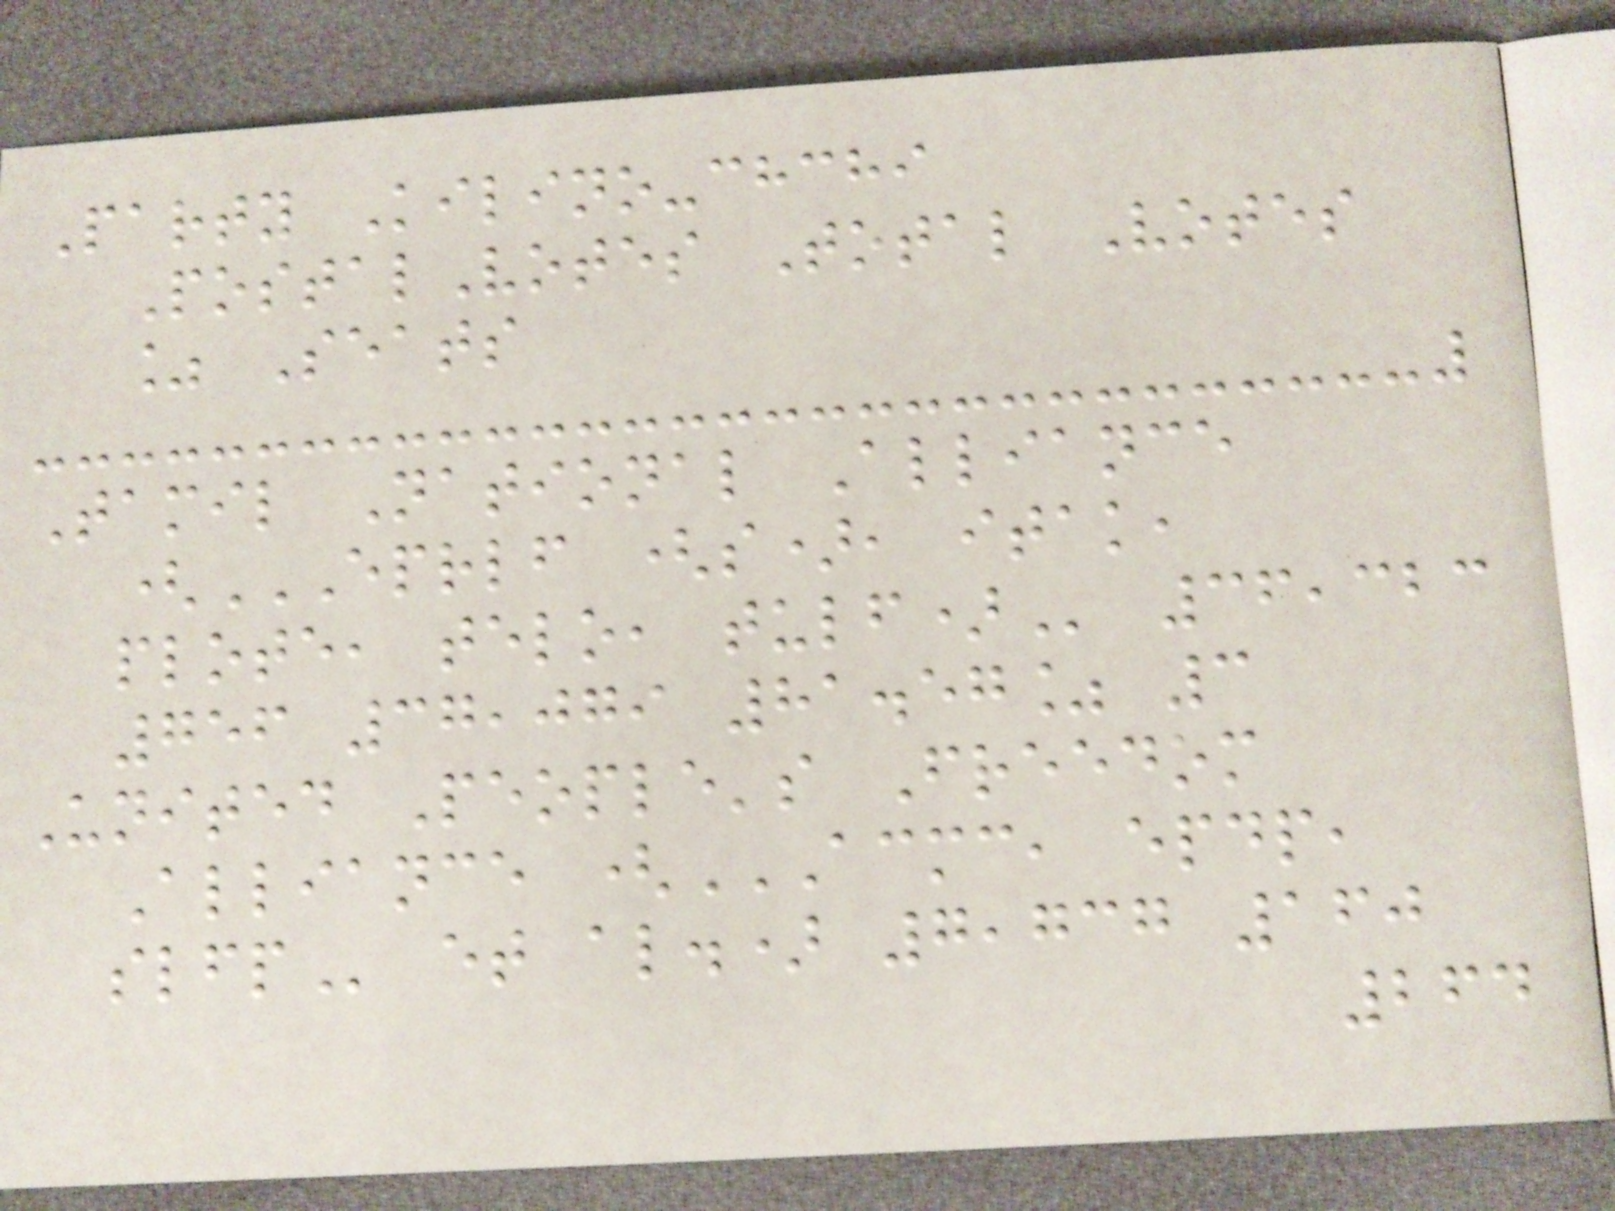Party Kilino-chchi
PostalVotes Total Votes
% Seats
Tamil National Alliance
(EPRLF (S), ITAK,
PLOTE, TELO, TULF) 36,323
756 37,079 81.57% 3
United People's Freedom
Alliance (ACMC, EPDP,
SLFP et al.) 7,737 160
264
